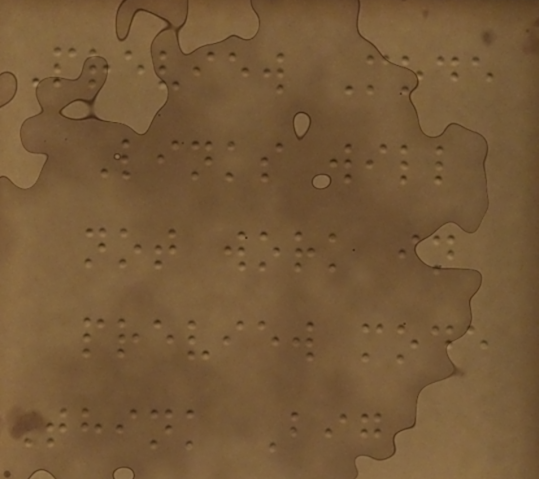Preview Mode
Links will
not work in
preview mode
Think Big
